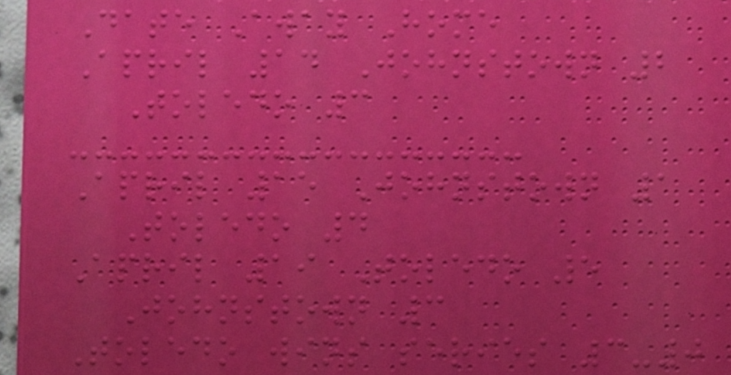Date Away Home
April 14 Johnstown 2
Toledo 3
April 15 Johnstown 1
Toledo 4
April 19 Toledo 5
Johnstown 3
Toledo wins series 3-0
